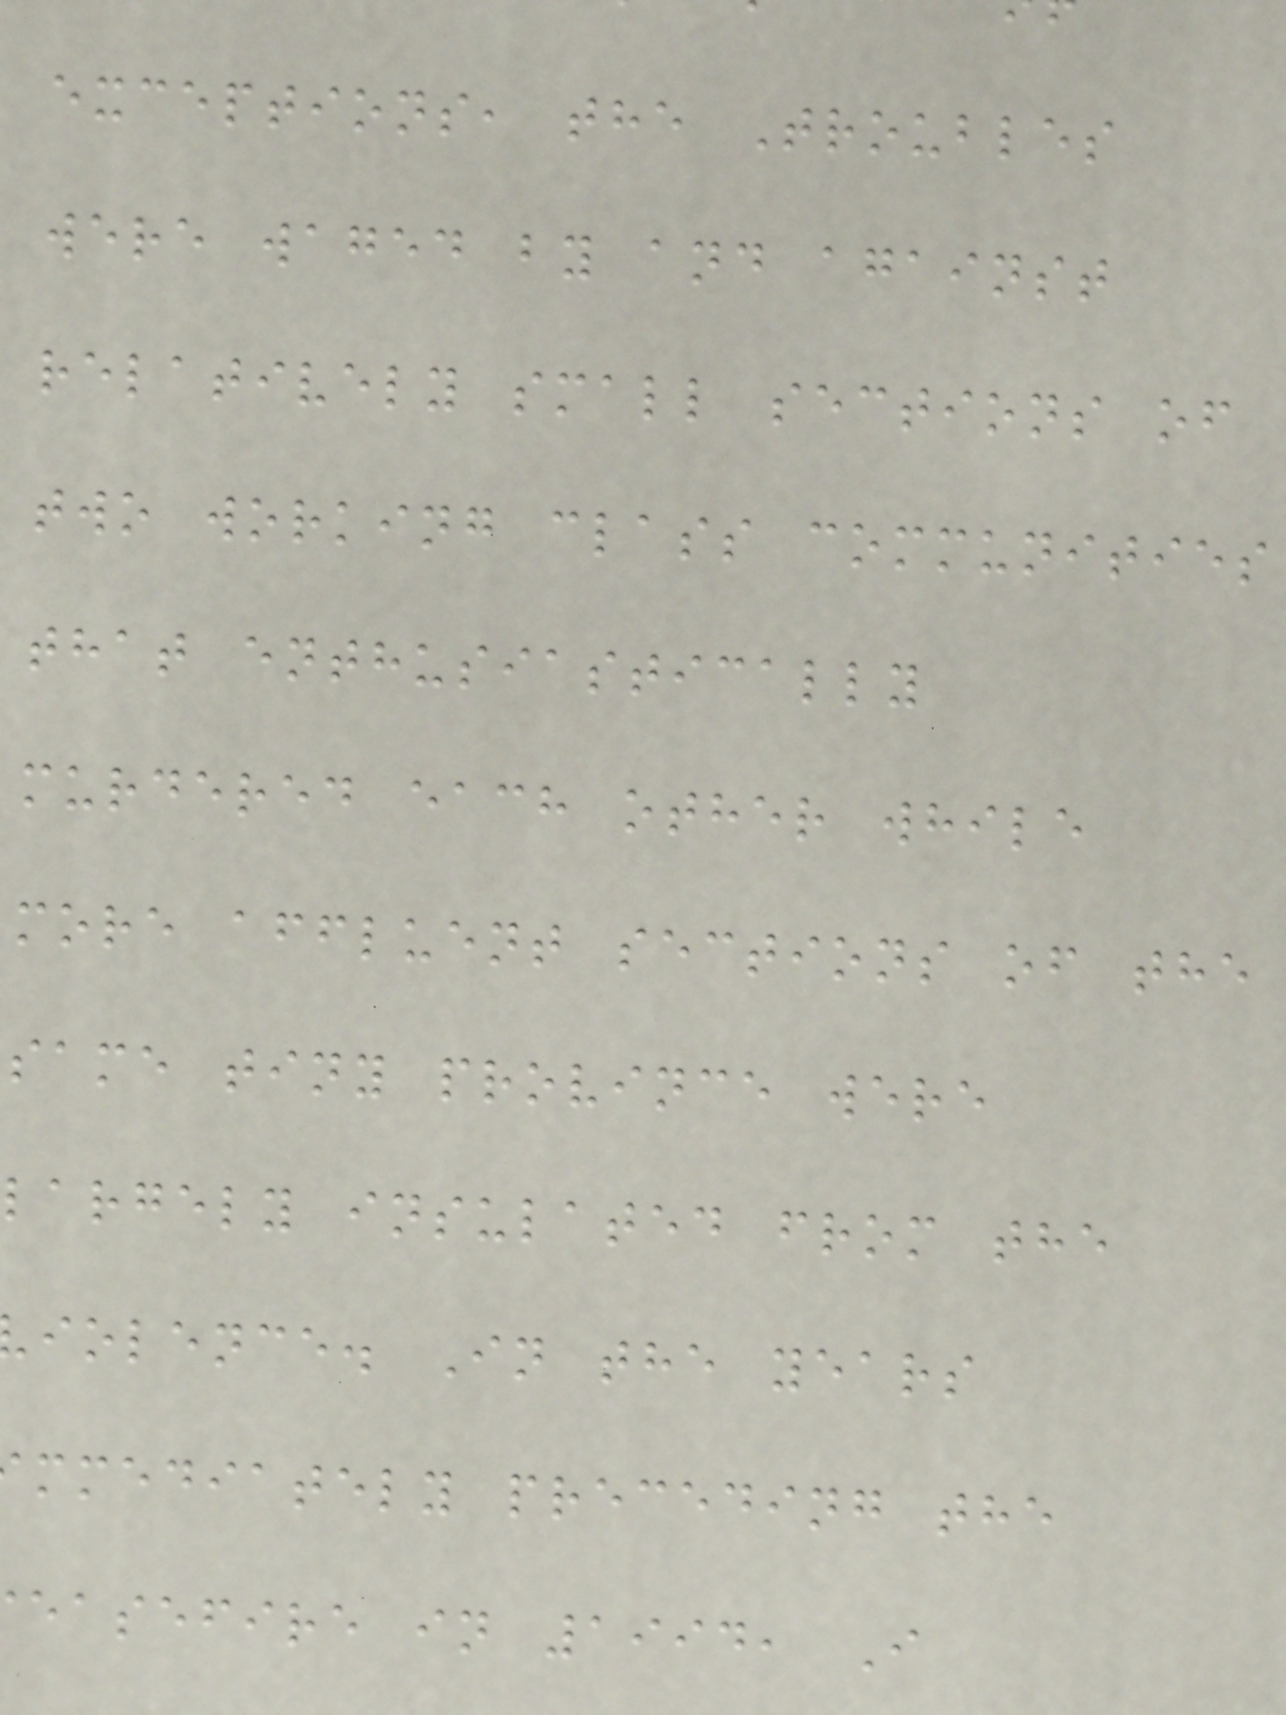exceptions, the Troubles
were waged by and against
relatively small sections of
two working class communities
that enthusiastically
murdered each other while
more affluent sections of the
same tiny province were
largely insulated from the
iolence. In the years
mmediately preceding the
easefire in 1994, I
